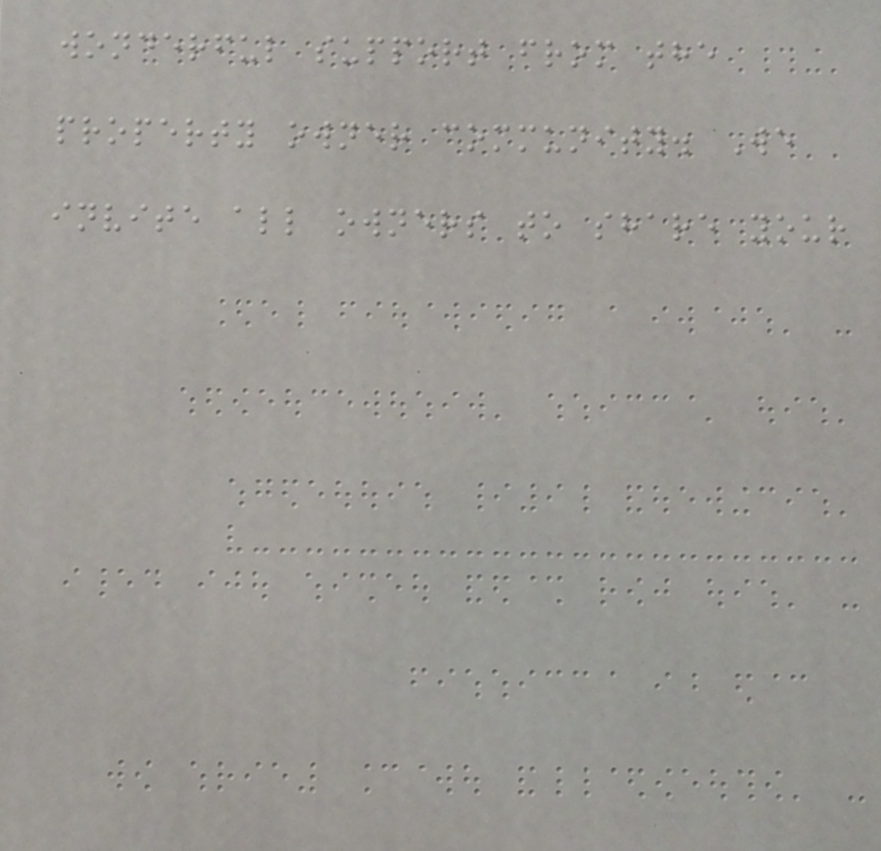wonderful support from the
property owner community. We
invite all owners to share your
